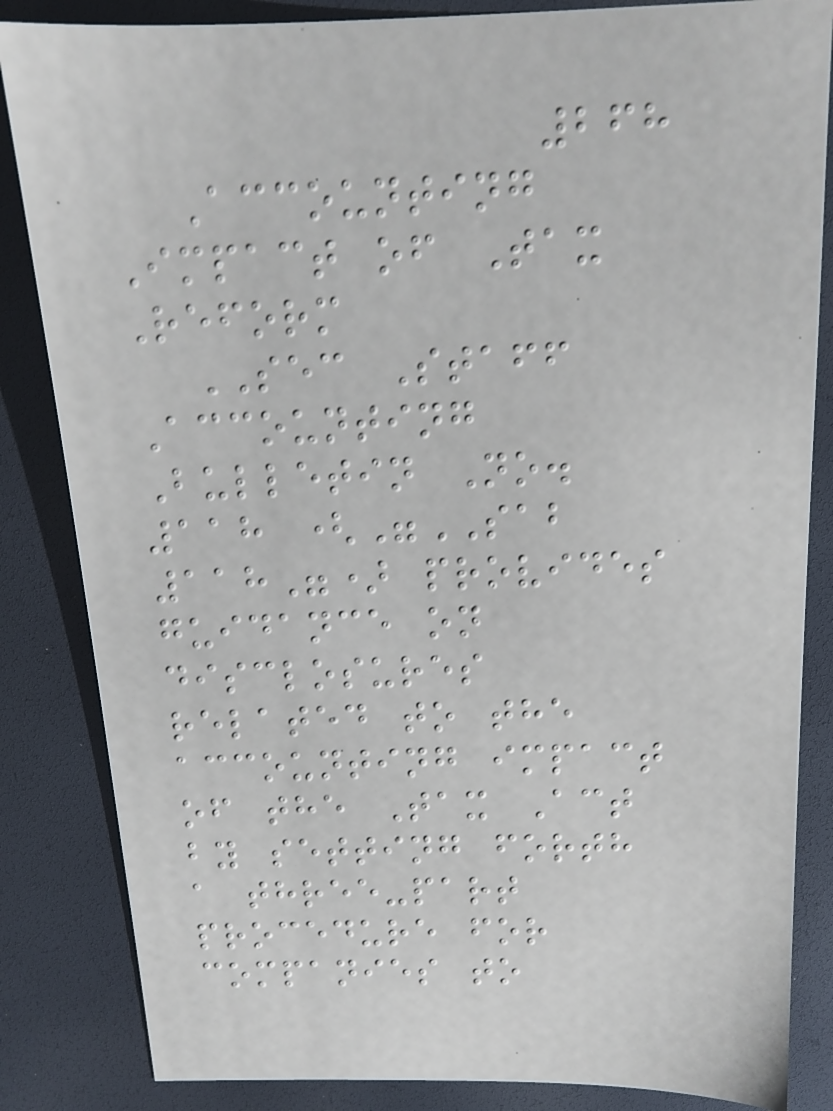268
Accounting
Impact of Tax
Reform
SEC Staff
Accounting
Bulletin No.
118 ("SAB
118") provides
guidance on
disclosures
related to the
accounting impact
of the Tax Act
by setting forth
a three-part
procedure for
companies to
